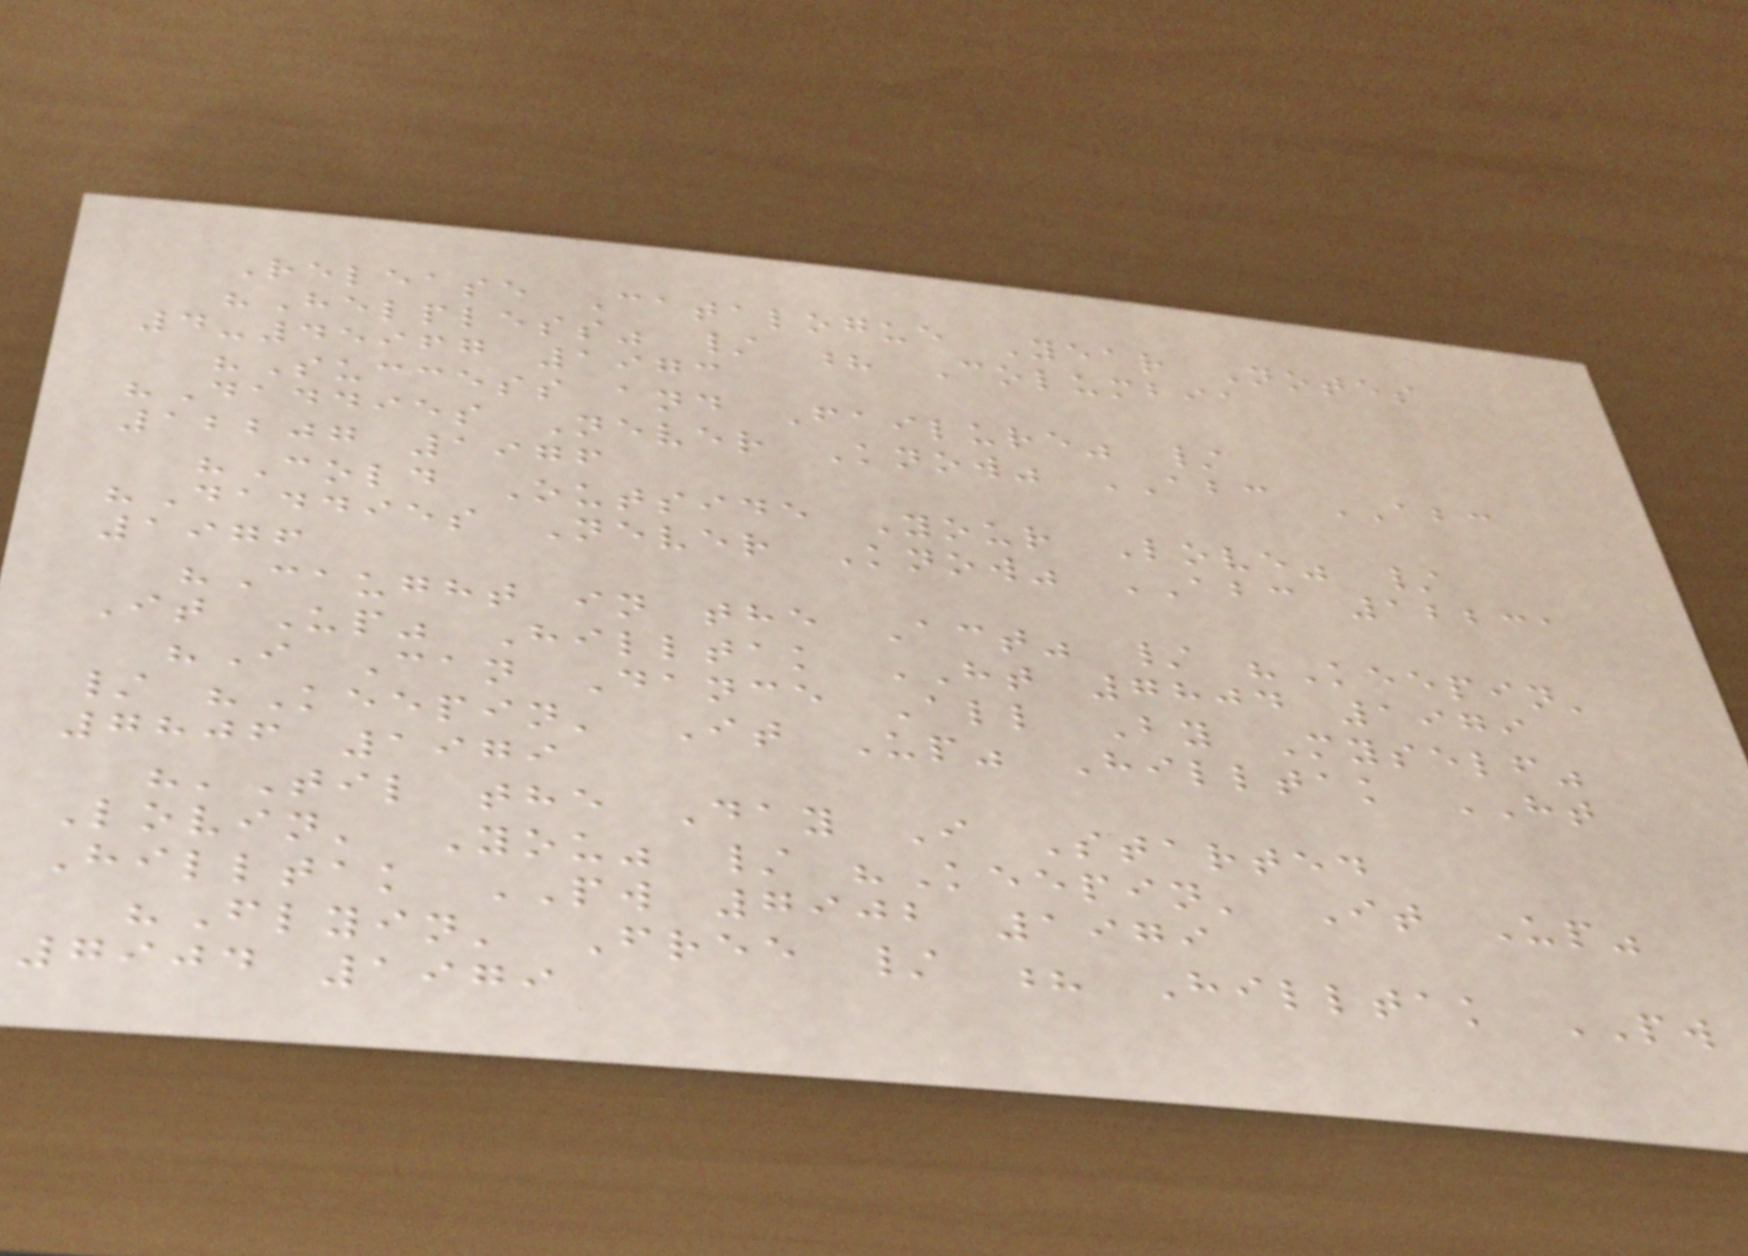Release Catalogue Year Notes
"Helpless" / ? Columbia
4-45967 1973
"Success and Failure" /
"Daddies Never Know" ABC ABC
12207 1976
"Cold Outside Your Love" /
"Daddies Never Know" ABC 12231
1976
"Caught in the Act" / "Keepin'
It Up" Hilltak HT 7804 1979
"I Can Dance All By Myself"
/ "Keepin' It Up" Hilltak HT
7806 1979
"'Til the Day I Started
Lovin' You" / "Keepin' It Up"
Hilltak PW 7902 1979
"Flyin' Free / ? Hilltak PW
7904 1979
